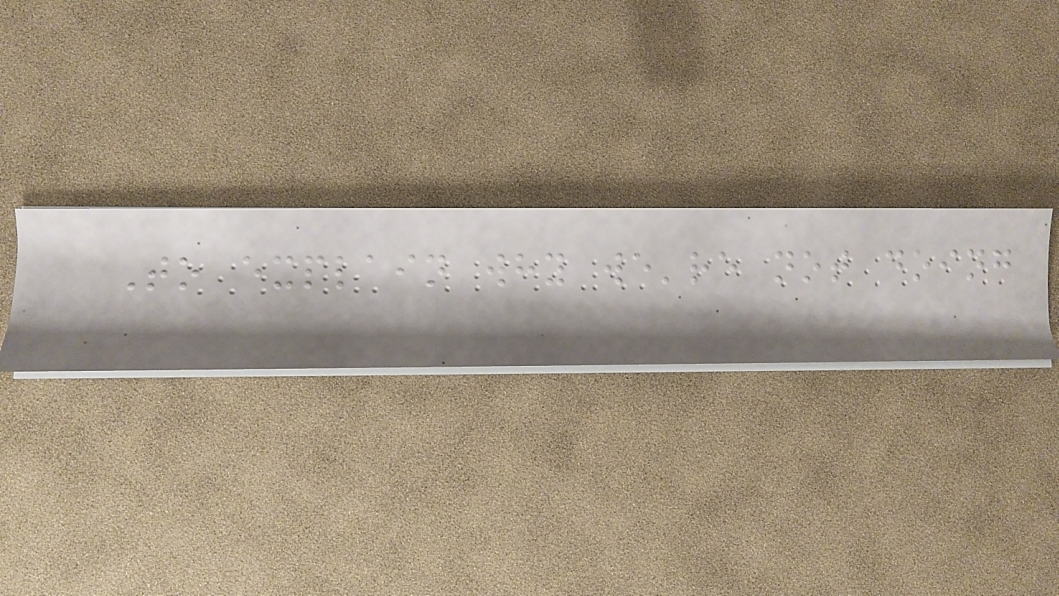To explain why we're not doing
